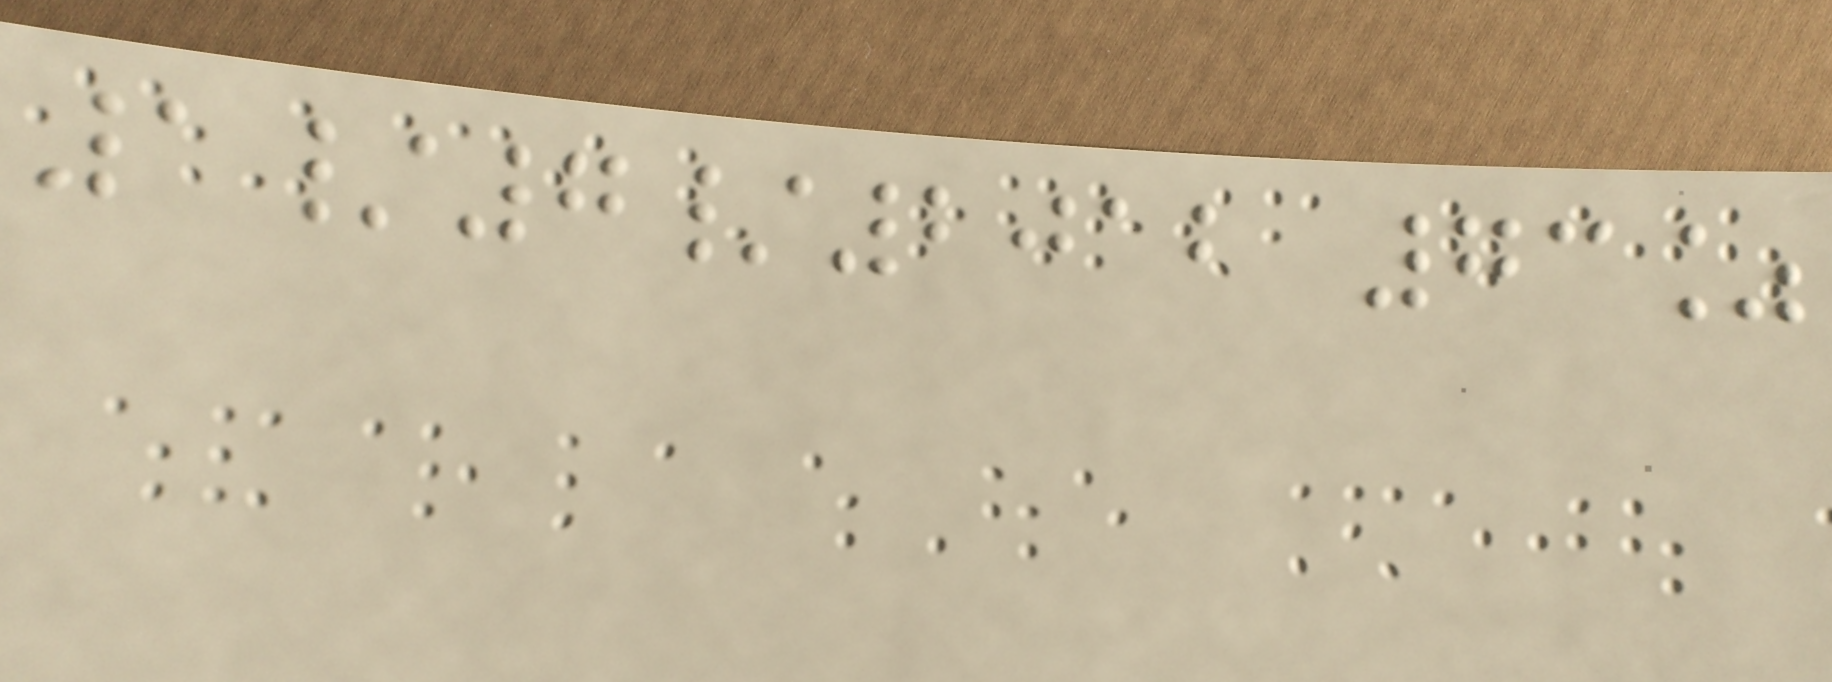1/7/2012 73%
